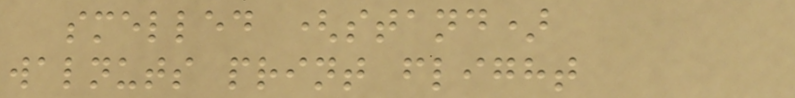smelled (stand)
walnuts print flight
